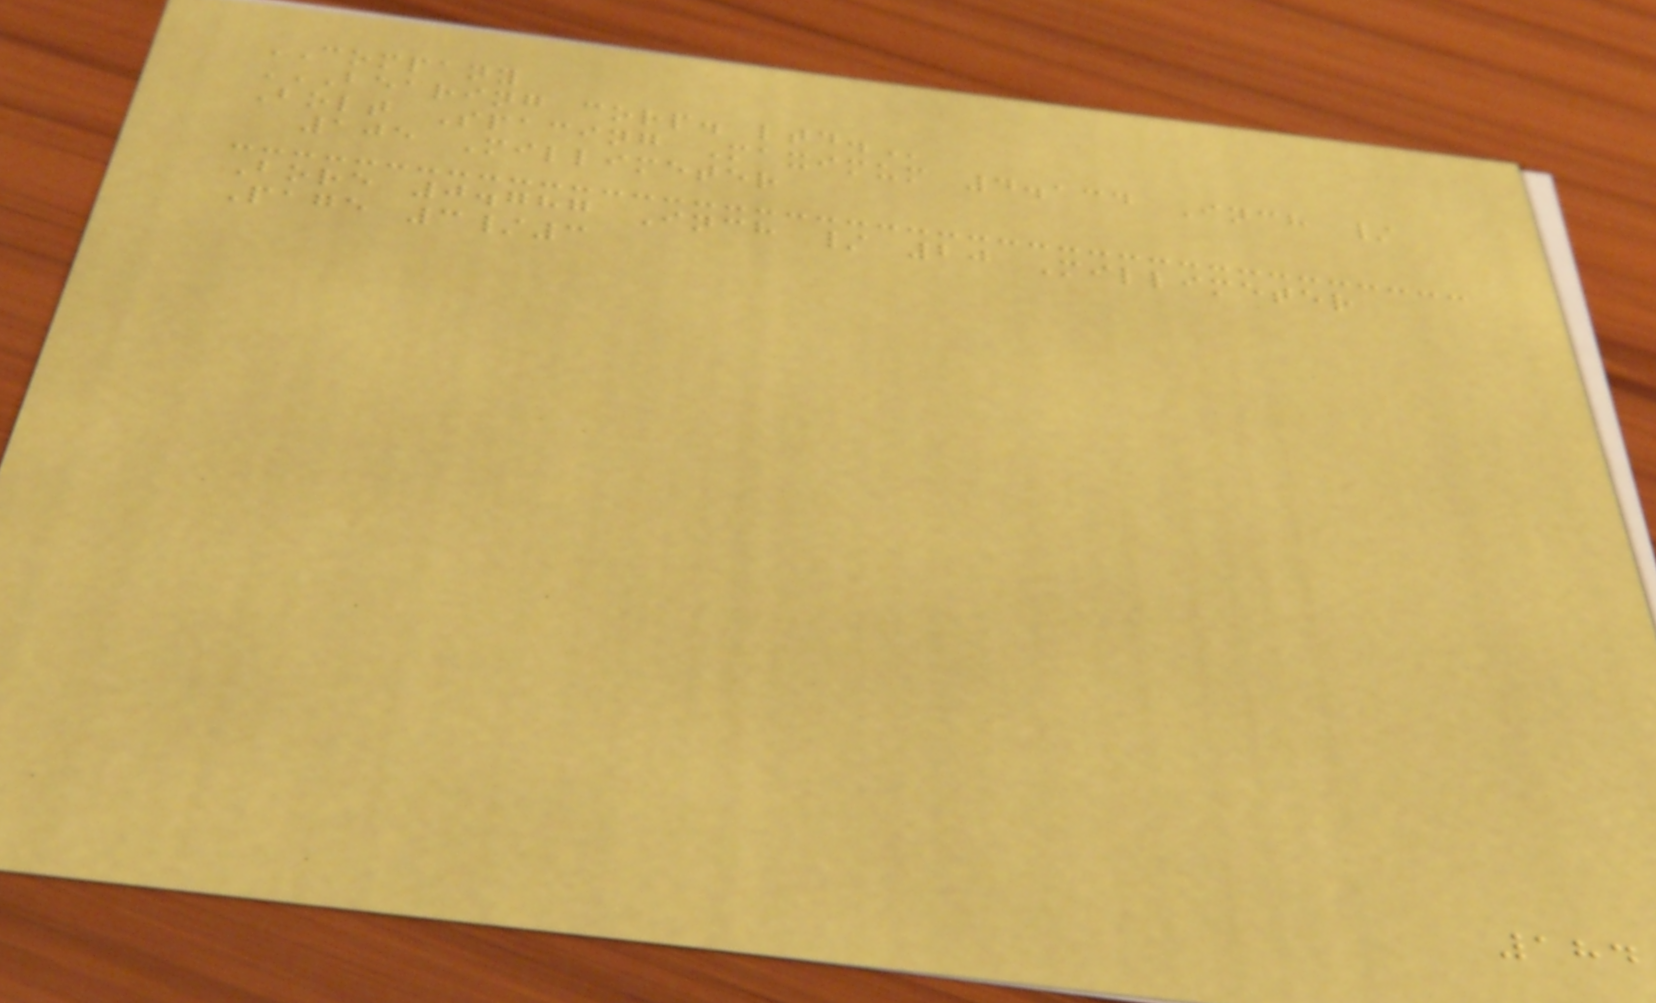COMPANY
BEARING CORP. LTD.
Bolt Spacing Maximum 4.134 Inch /
105 Millimeter
Bore 0.787 Inch / 20 Millimeter
Page 3/3
184
